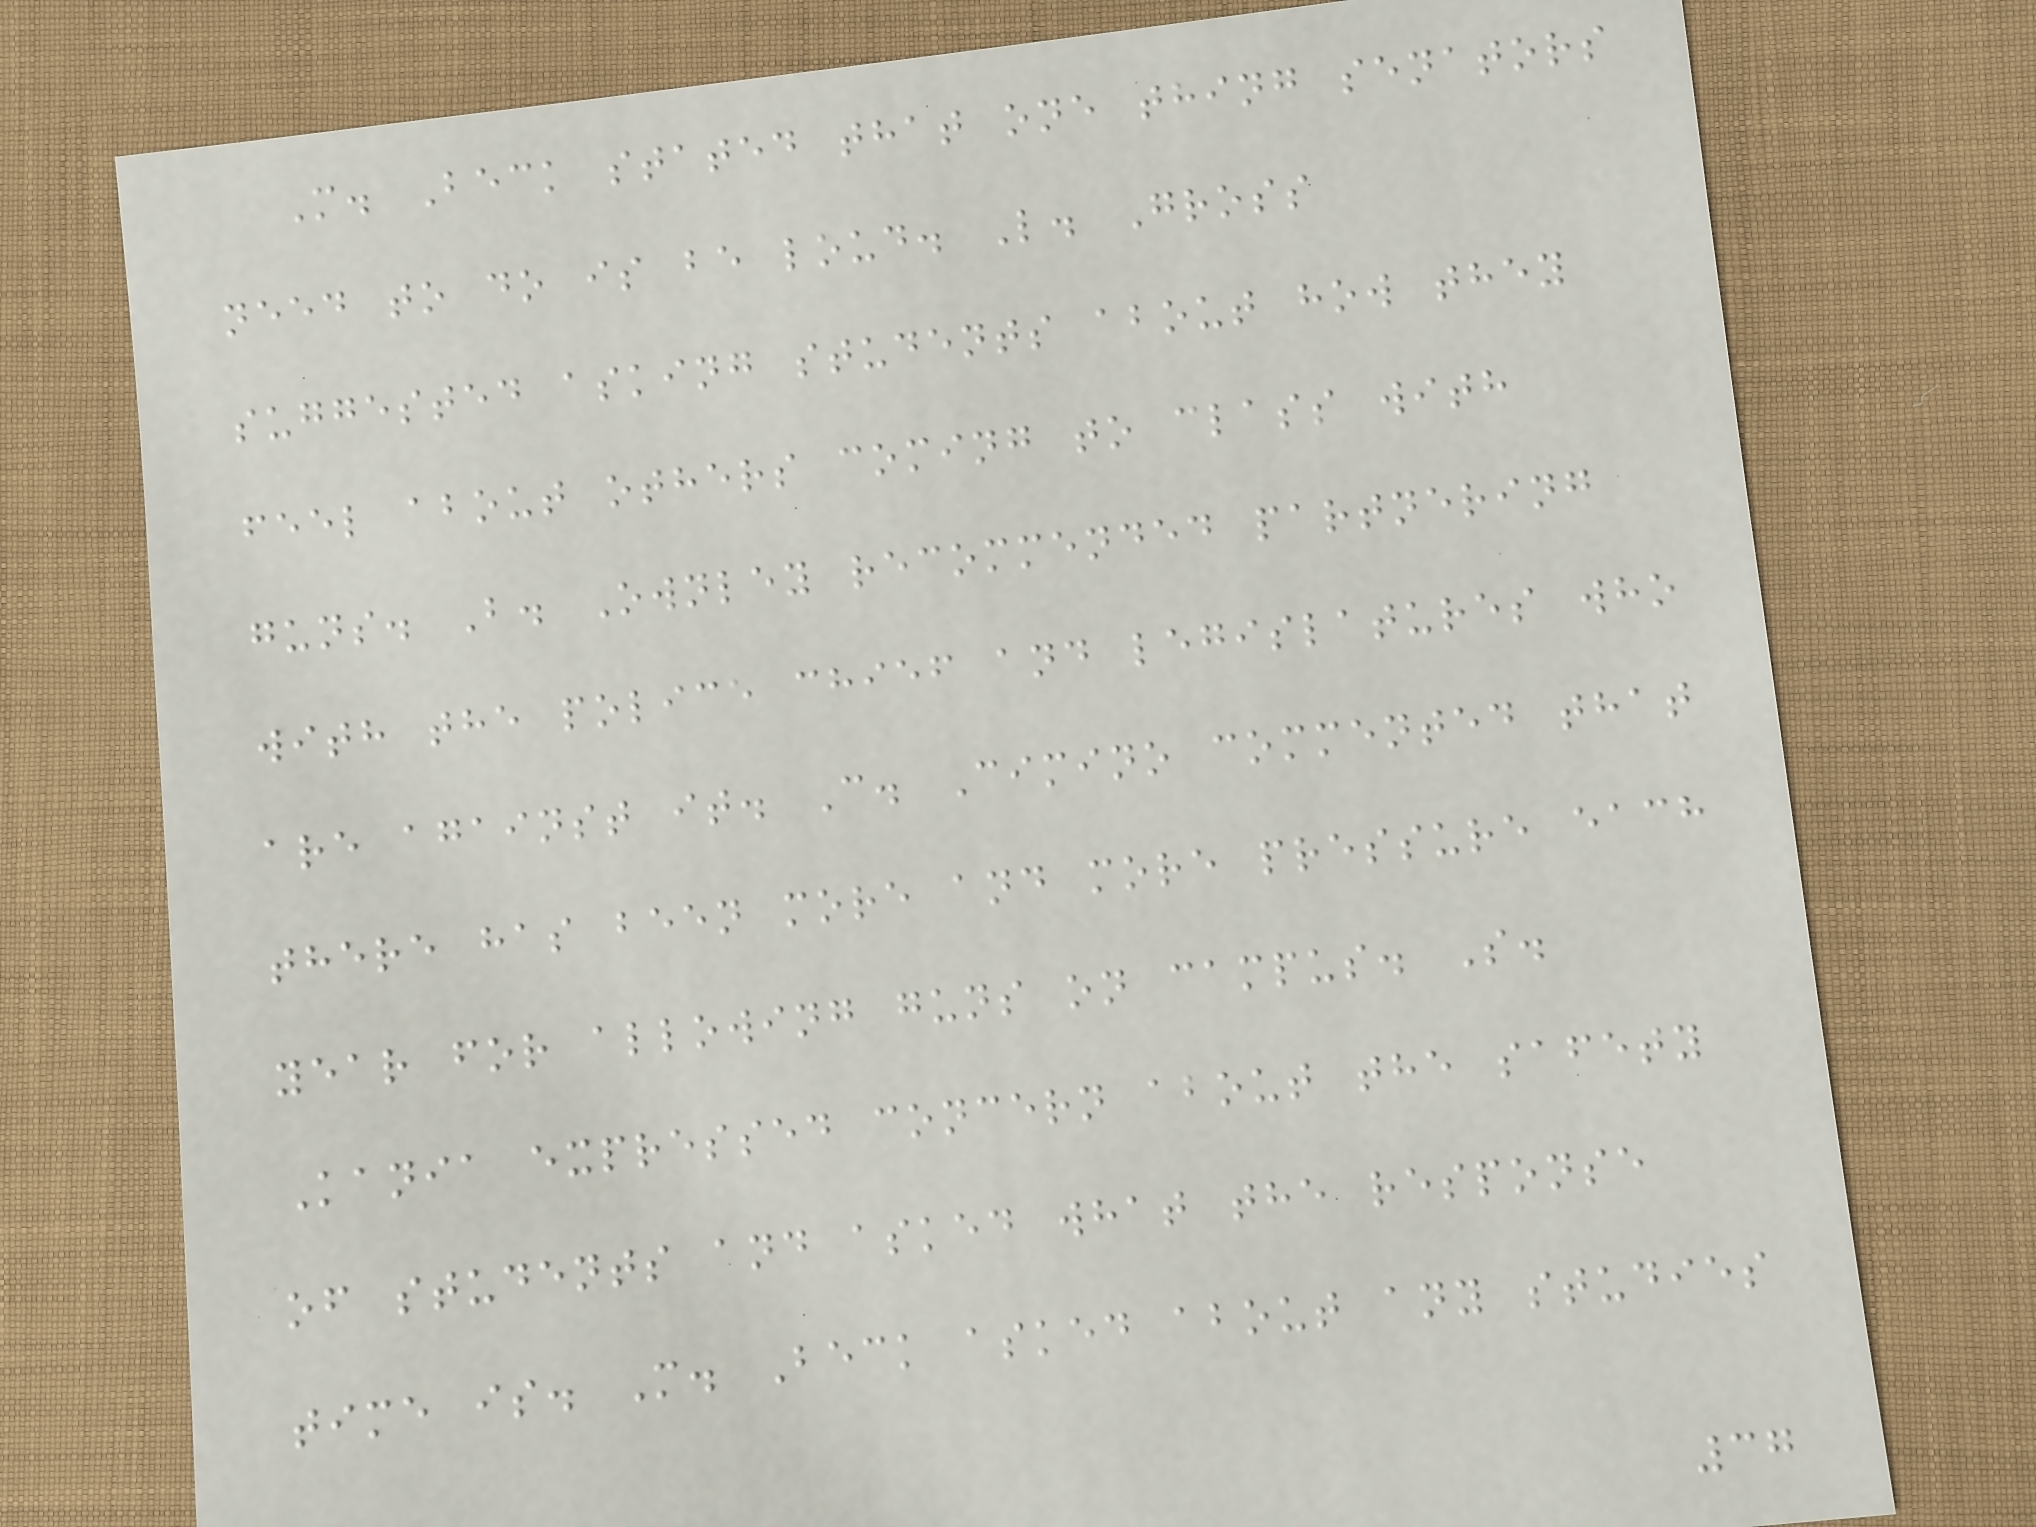M. Beck stated that one thing senators
need to do is be loud. L. Gross
suggested asking students about how they
feel about others coming to class with
guns. B. Ownley recommended partnering
with the police chief and legislatures who
are against it. C. Cimino commented that
there has been more and more pressure each
year for allowing guns on campus. S.
Kania expressed concern about the safety
of students and asked what the response
time is. M. Beck asked about any studies
37
